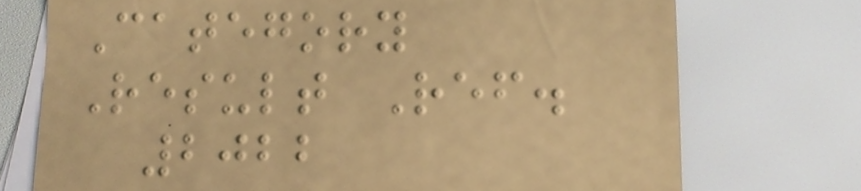Category
Result Ref.
2022
